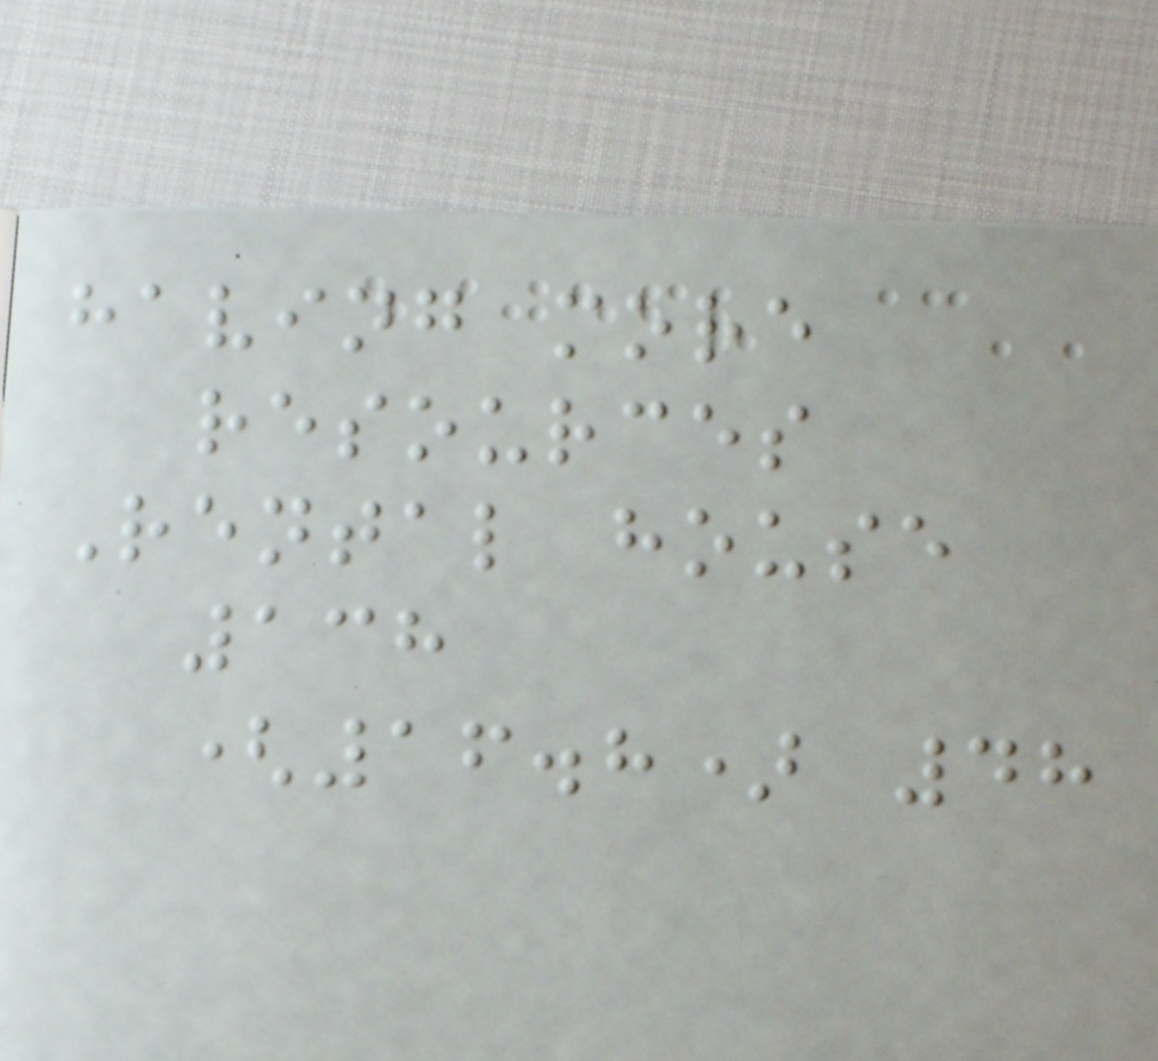having more
resources
Rental house
138
(16.8) 48
